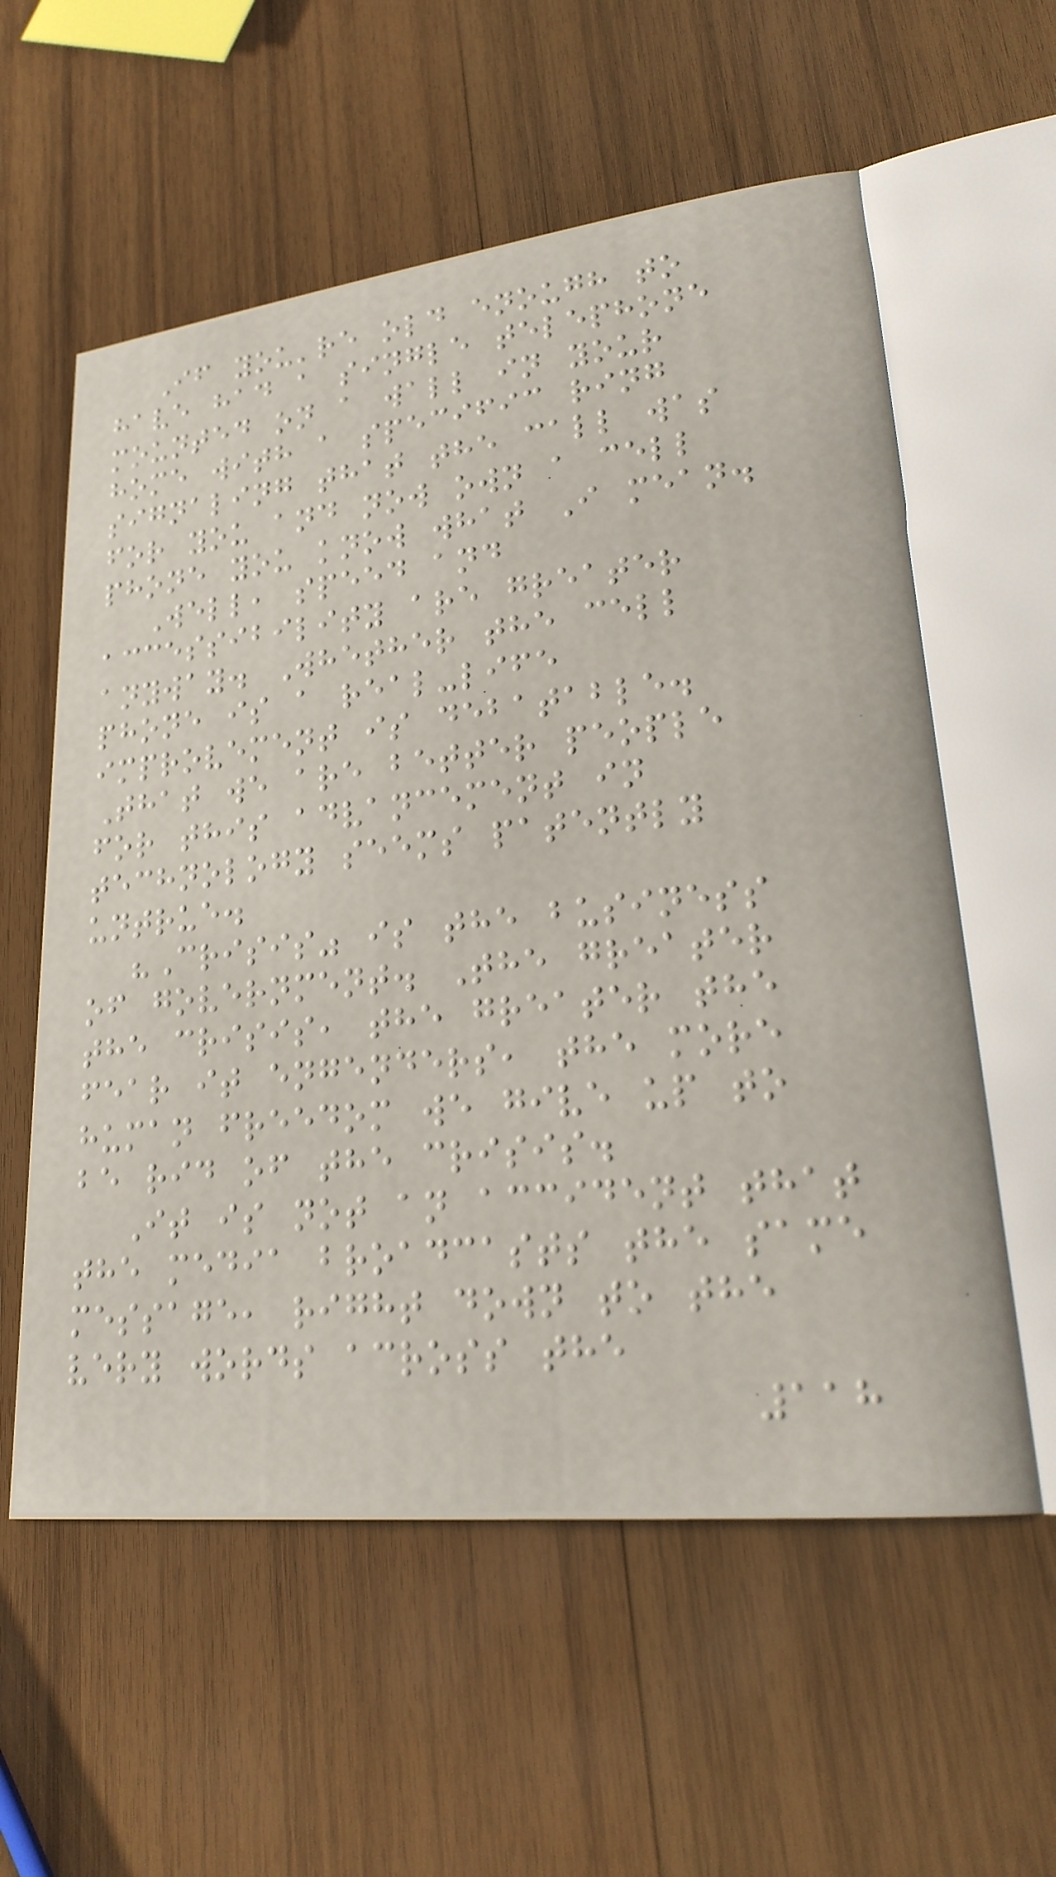If you're old enough to
have had a single telephone
mounted on a wall in your
home with a specific ring
signaling that the call was
for you and now own a cell
phone you know what I mean.
Well, speed and
accessibility are greater
anyway. Whether the cell
phone is a real-life
improvement is debatable.
That we are better people
for this advancement in
technology seems patently
untrue.
"Crisis" is the business
of government. The greater
the crisis, the greater the
fear it engenders, the more
human freedom we give up to
be rid of the crisis.
It is not an accident that
the media broadcasts the same
message, right down to the
very words across the
118
